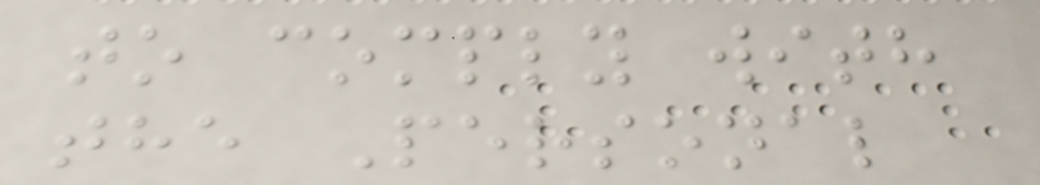to comply with
the Personal
